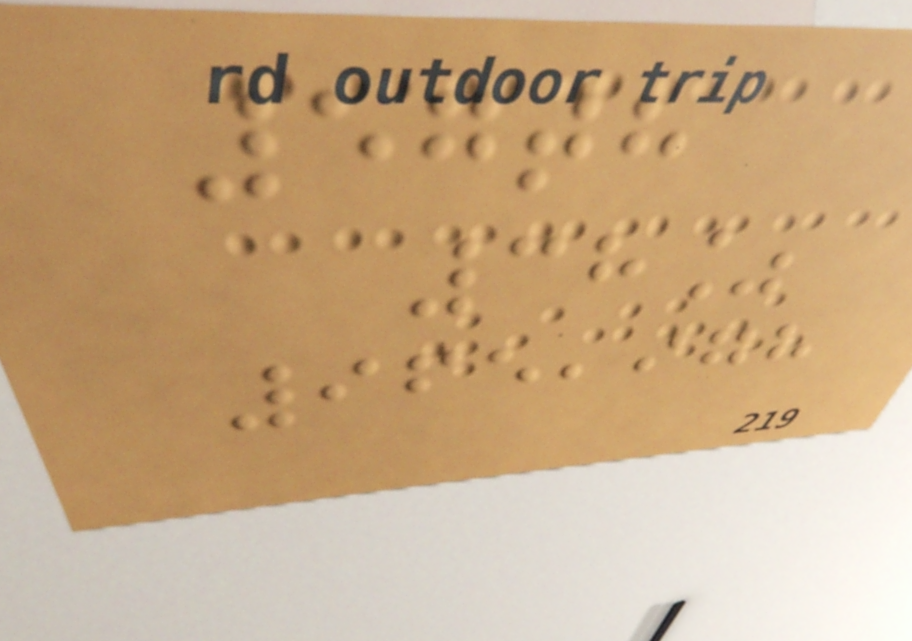57th
38%
965,978
